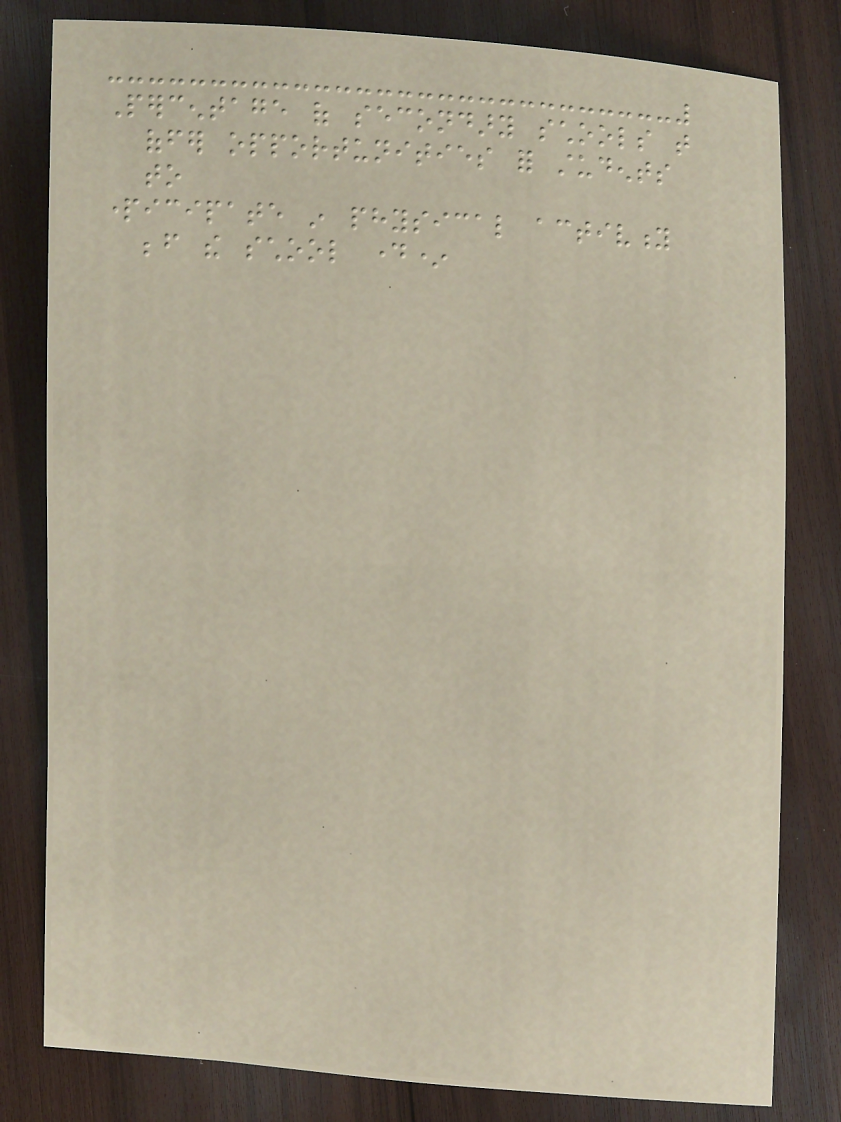Percentage of secondary schools that
offer opportunities for students
to
participate in physical activity
before the school day*
